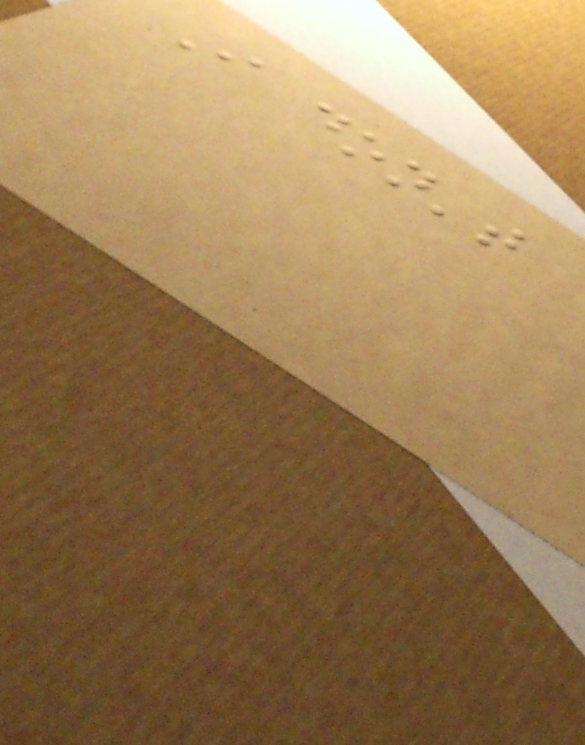I don't
